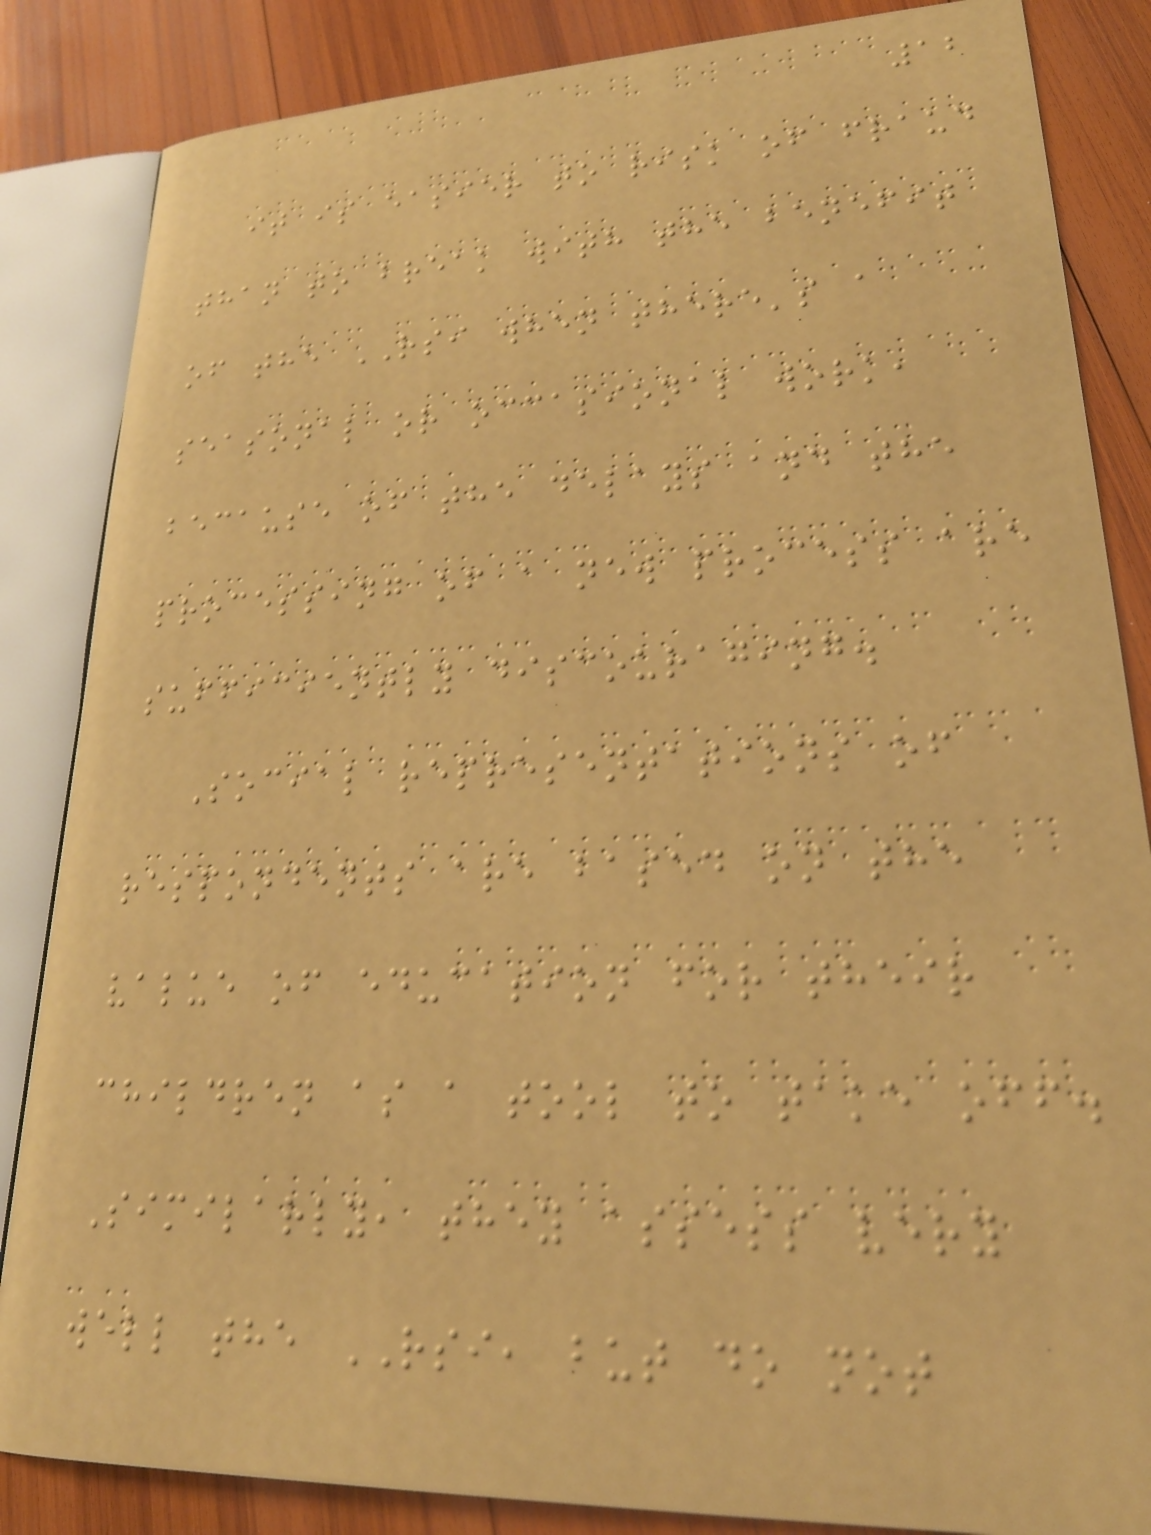12
it is easier to risk of fraud
than to break with the benefit
of the RSI when there's a
seasonal or occasional work,
because of the delays and the
processing of a new process are
sufficiently discouraging.
Social representations of
respondents are based on the
value of education for their
children as a tool to take off.
Similarly, they assess very
well the RSI, but do not
